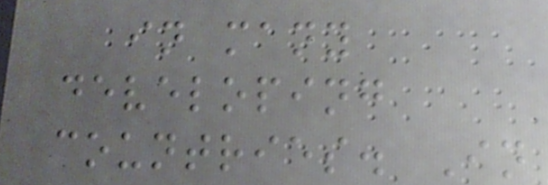in many
developing
countries. In
